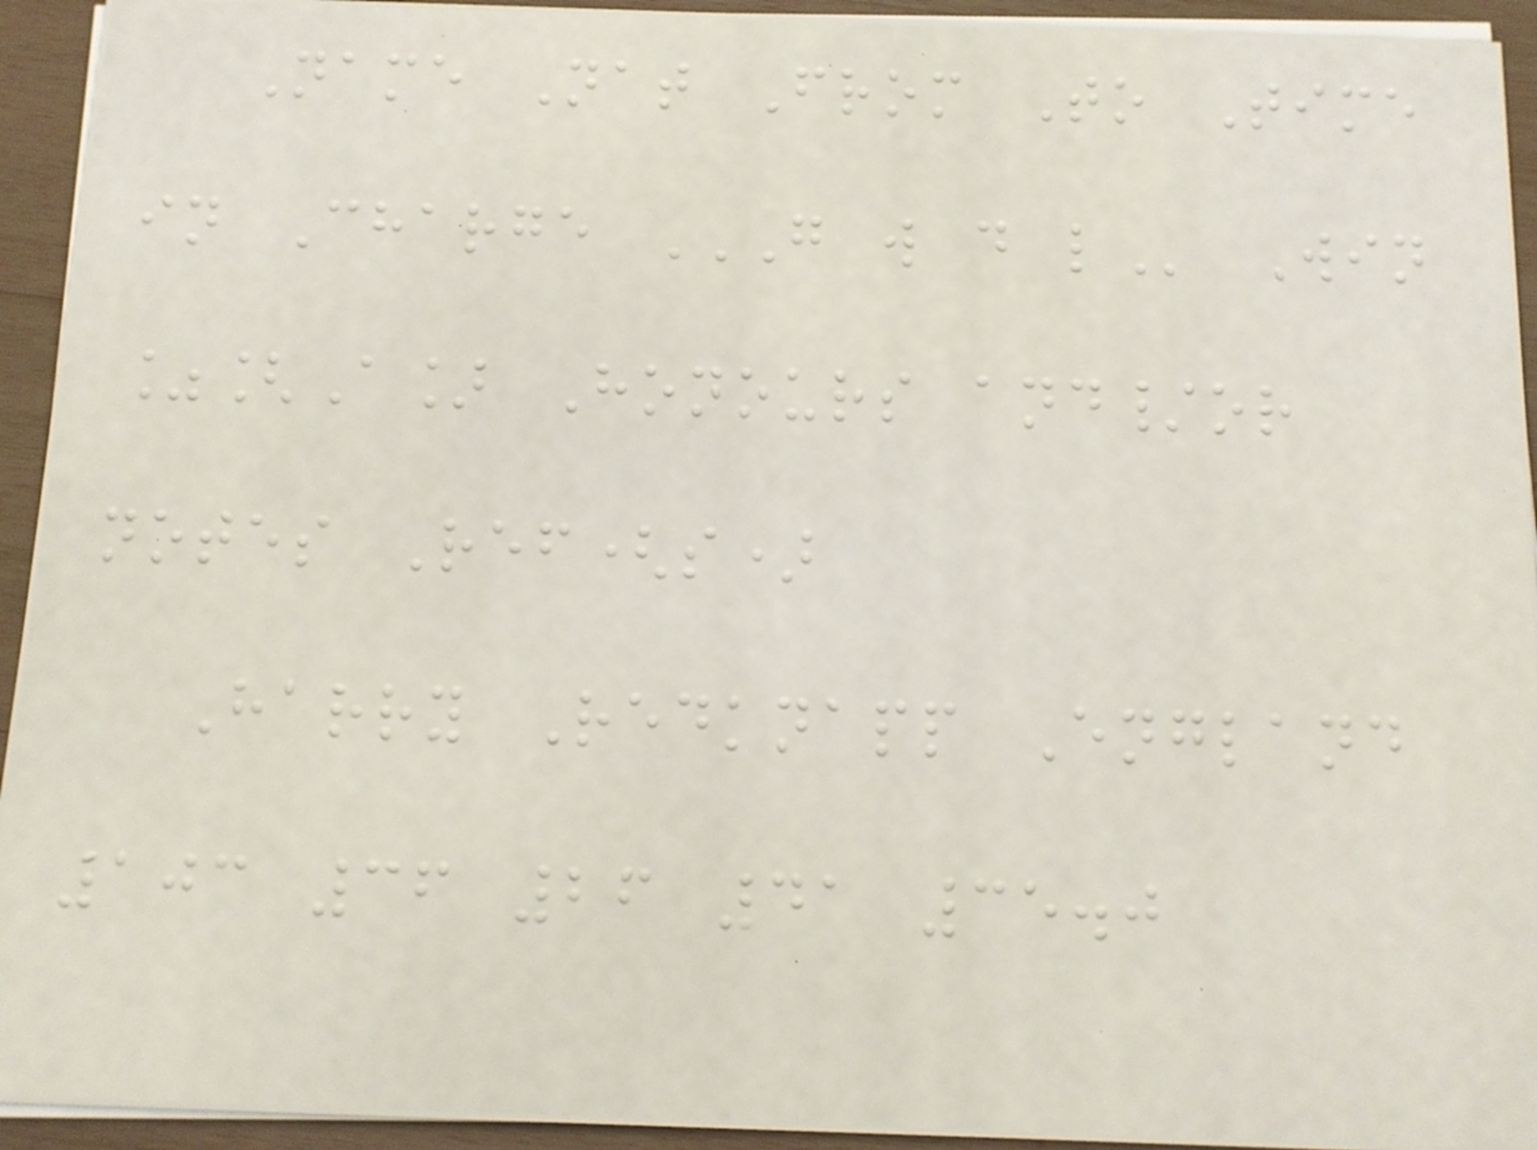Name Nat From To Time
in Charge G W D L Win
%[A] Honours and/or
notes Ref(s)
Harry Redknapp England
103 36 26 41 35.0
